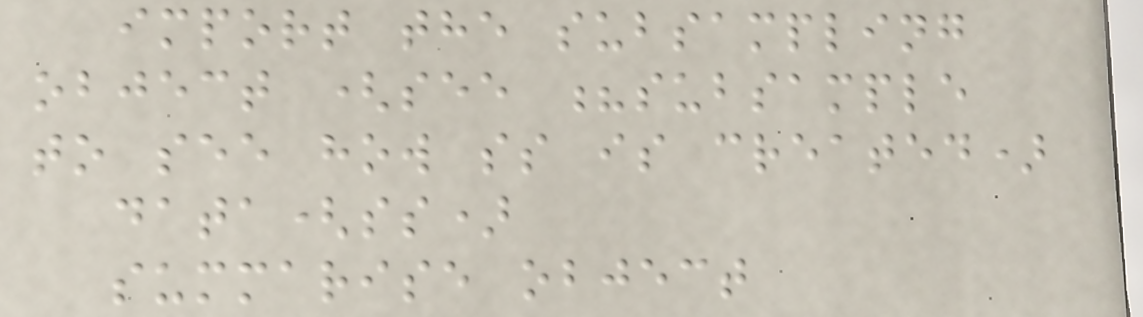import the subsampling
object (see ?subsample
to see how ss is created)
data(ss)
summarise object
